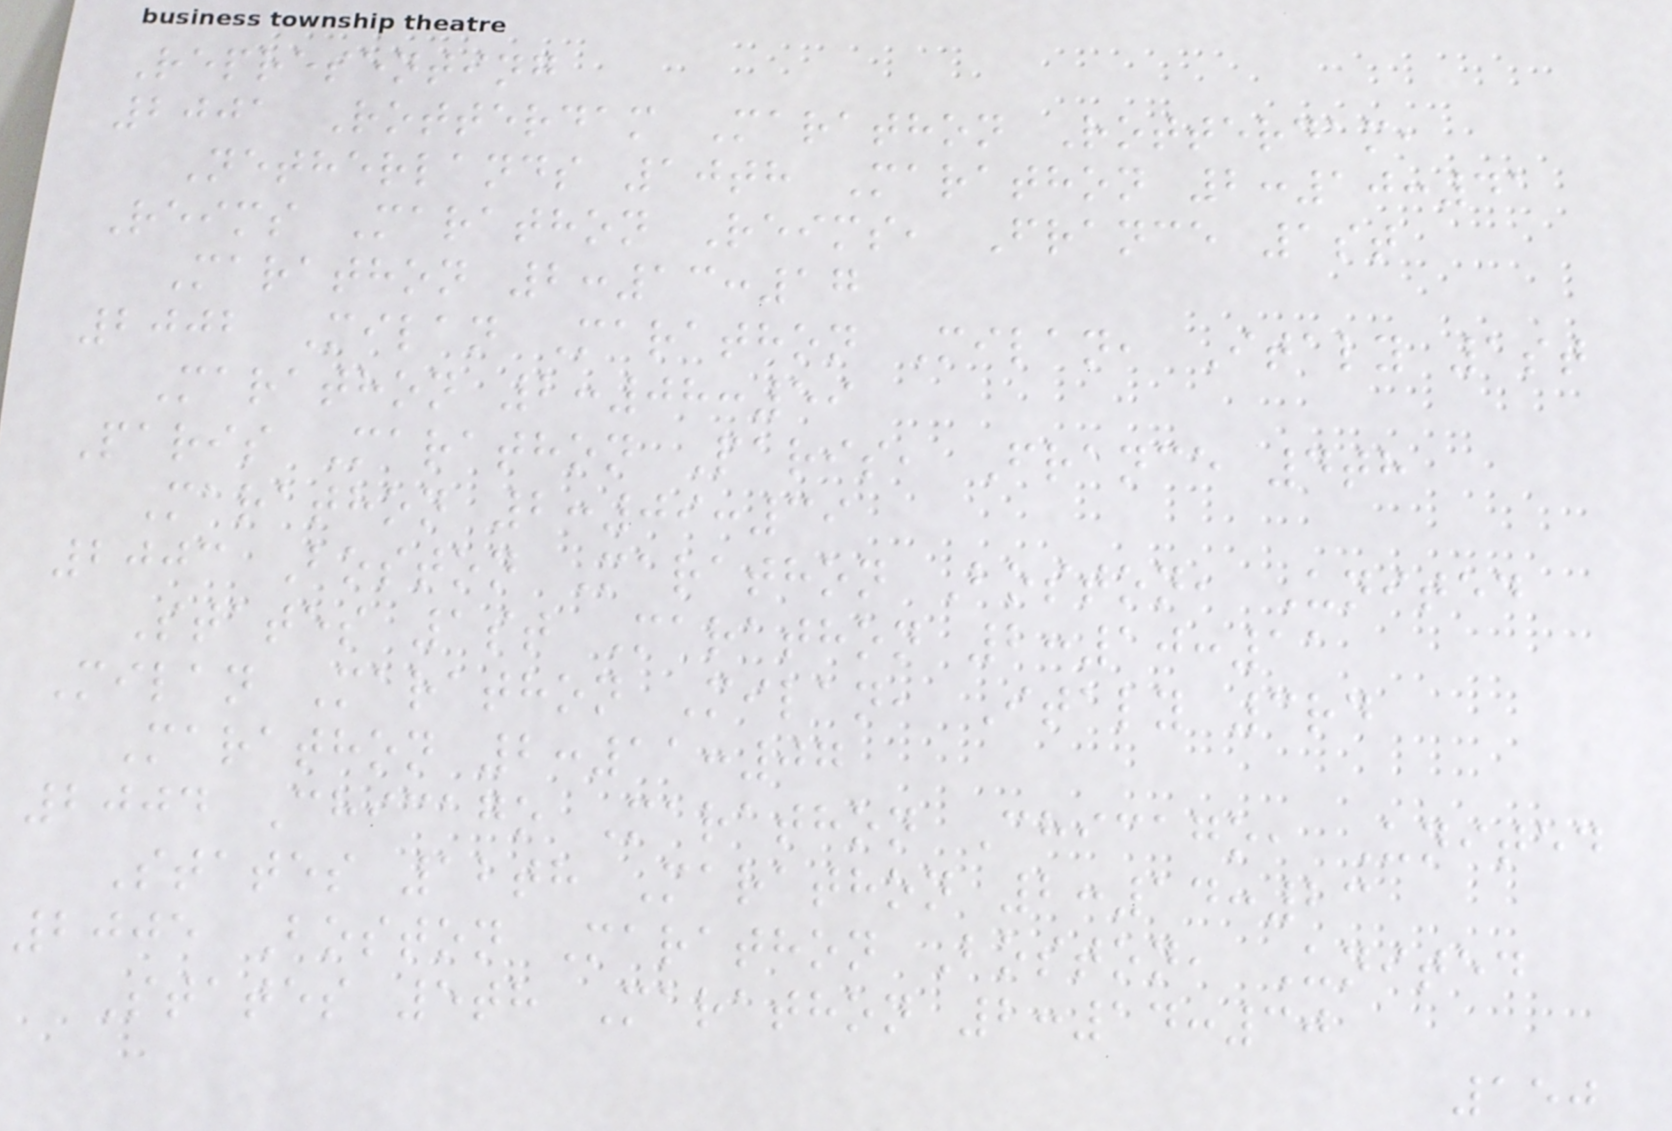Representing
2001 Rotterdam Marathon Rotterdam,
Netherlands 10th Marathon 2:10:41
Reims Marathon Reims, France 1st
Marathon 2:13:17
2002 Milan Marathon Milan, Italy 1st
Marathon 2:08:59
Paris Marathon Paris, France 4th
Marathon 2:09:39
2003 Boston Marathon Boston, United
States 1st Marathon 2:10:11
Milan Marathon Milan, Italy 3rd
Marathon 2:11:07
2004 Chicago Marathon Chicago, United
States 12th Marathon 2:14:23
2005 Boston Marathon Boston, United
States 5th Marathon 2:14:30
150
